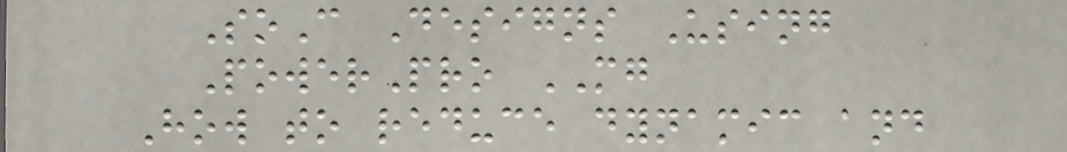SoC Designs Using
PowerPro MG
How to reduce dynamic and
